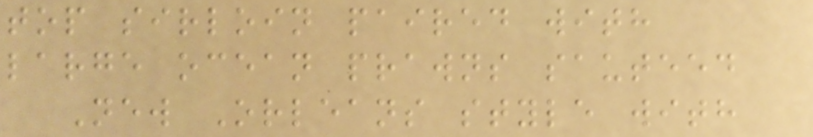top sirloin paired with
large ocean prawns sauteed
New Orleans style with
